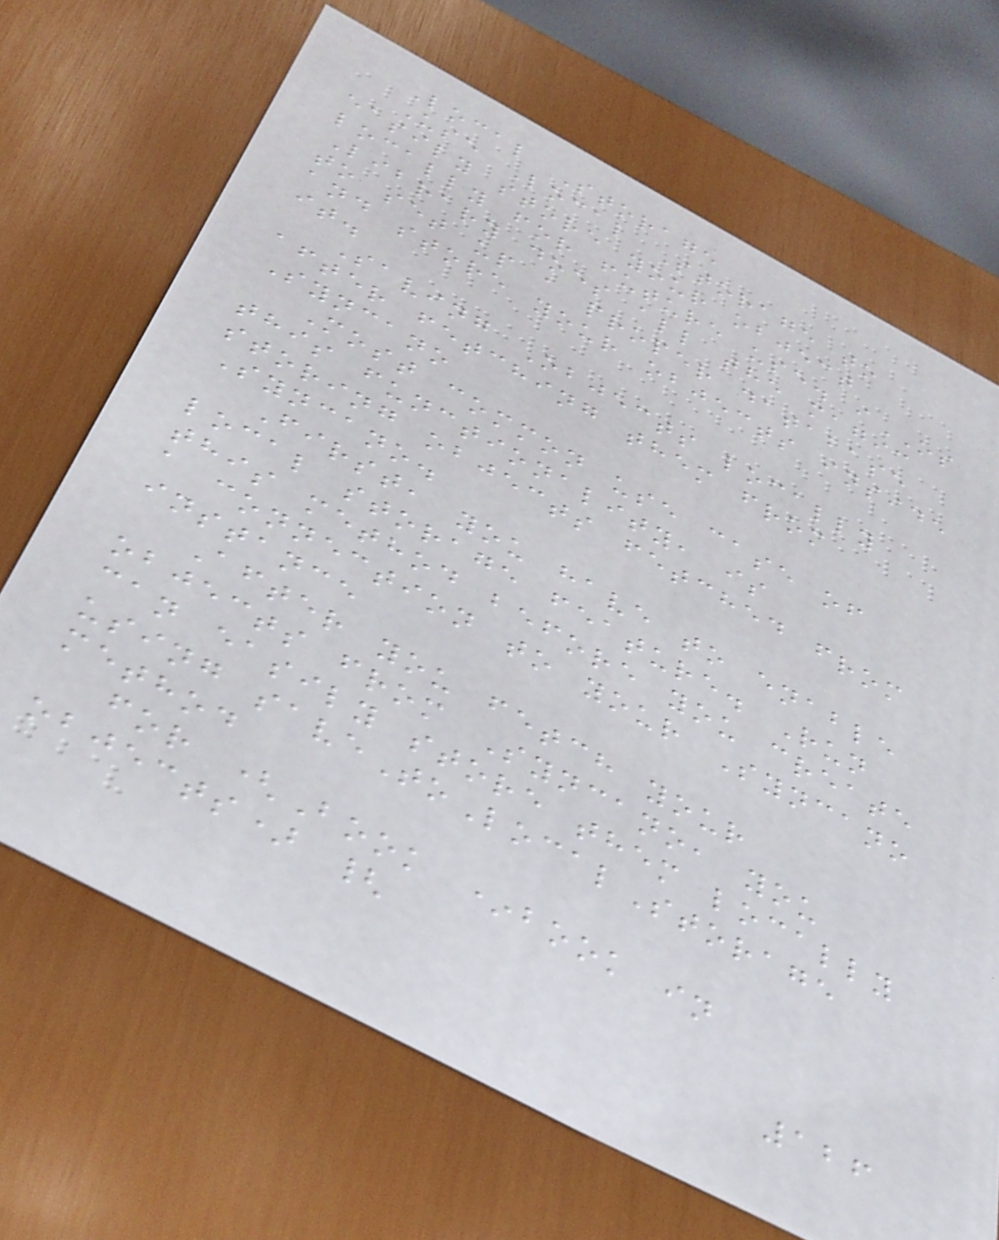Local Storage
Use Local Storage to
easily store your object
locally for future use. iOS
Library does all the magic
to set up a proper database
and store your objects inside
it.
Saving Objects locally
after fetching them from
Syncano
Most common use case of
this functionality, is
storing objects fetched from
Syncano.
First, you have to enable
local storage feature. Run
this method before you create
a connection to your Syncano
instance
After you fetch your
objects from Syncano, you
can easily store them locally
using saveToLocalStorage
method
for (Book *book in
objects) {
126
